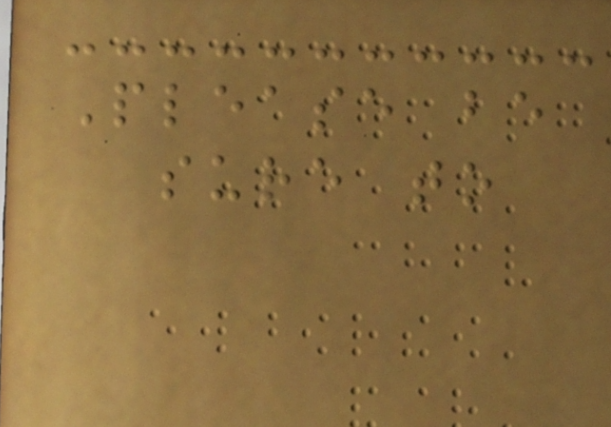Please be
sure to
